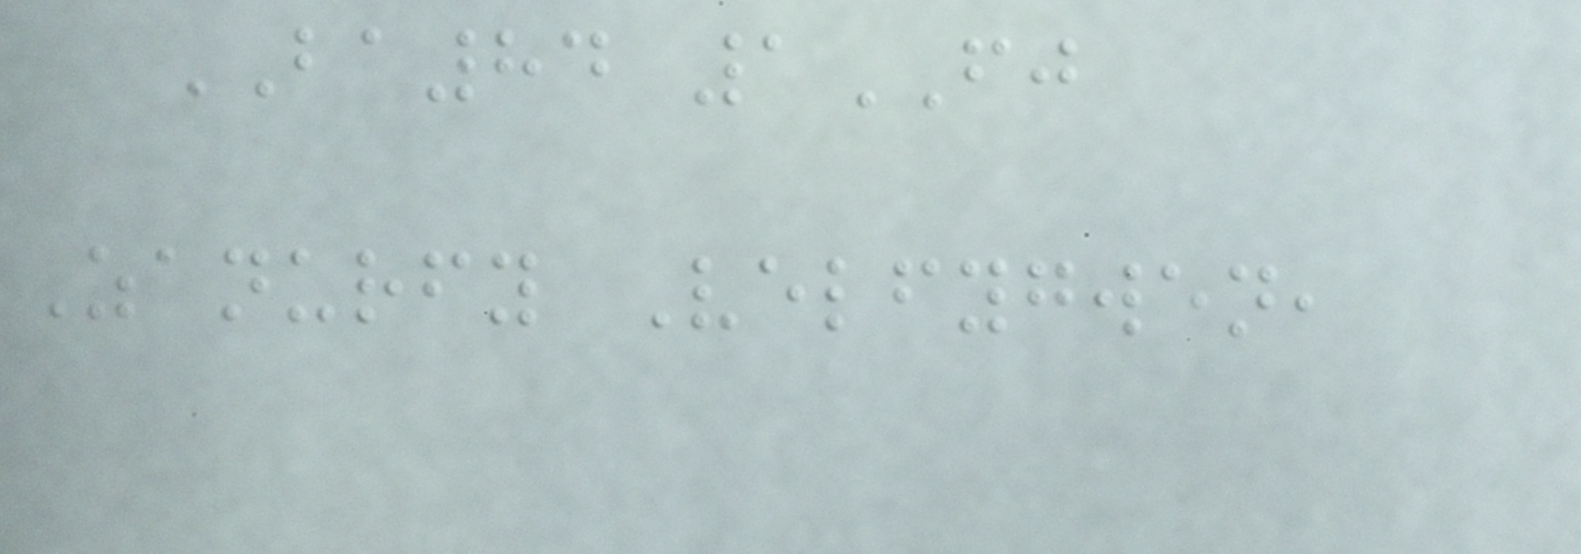BA84 1FJ
Zanurfy Velfygwen,
